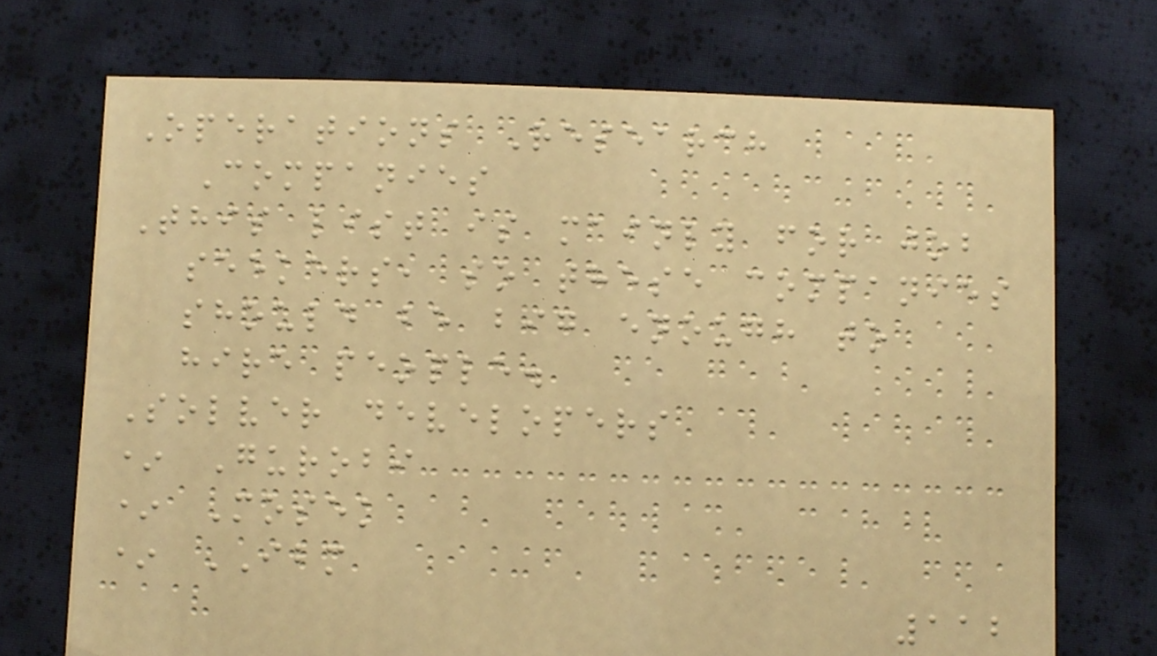Operations Research
Companies
This list is mainly for job
seekers, so these companies
should be big enough to
hire people.
Solver developers
* Gurobi
* Mosek
* IBM
112
